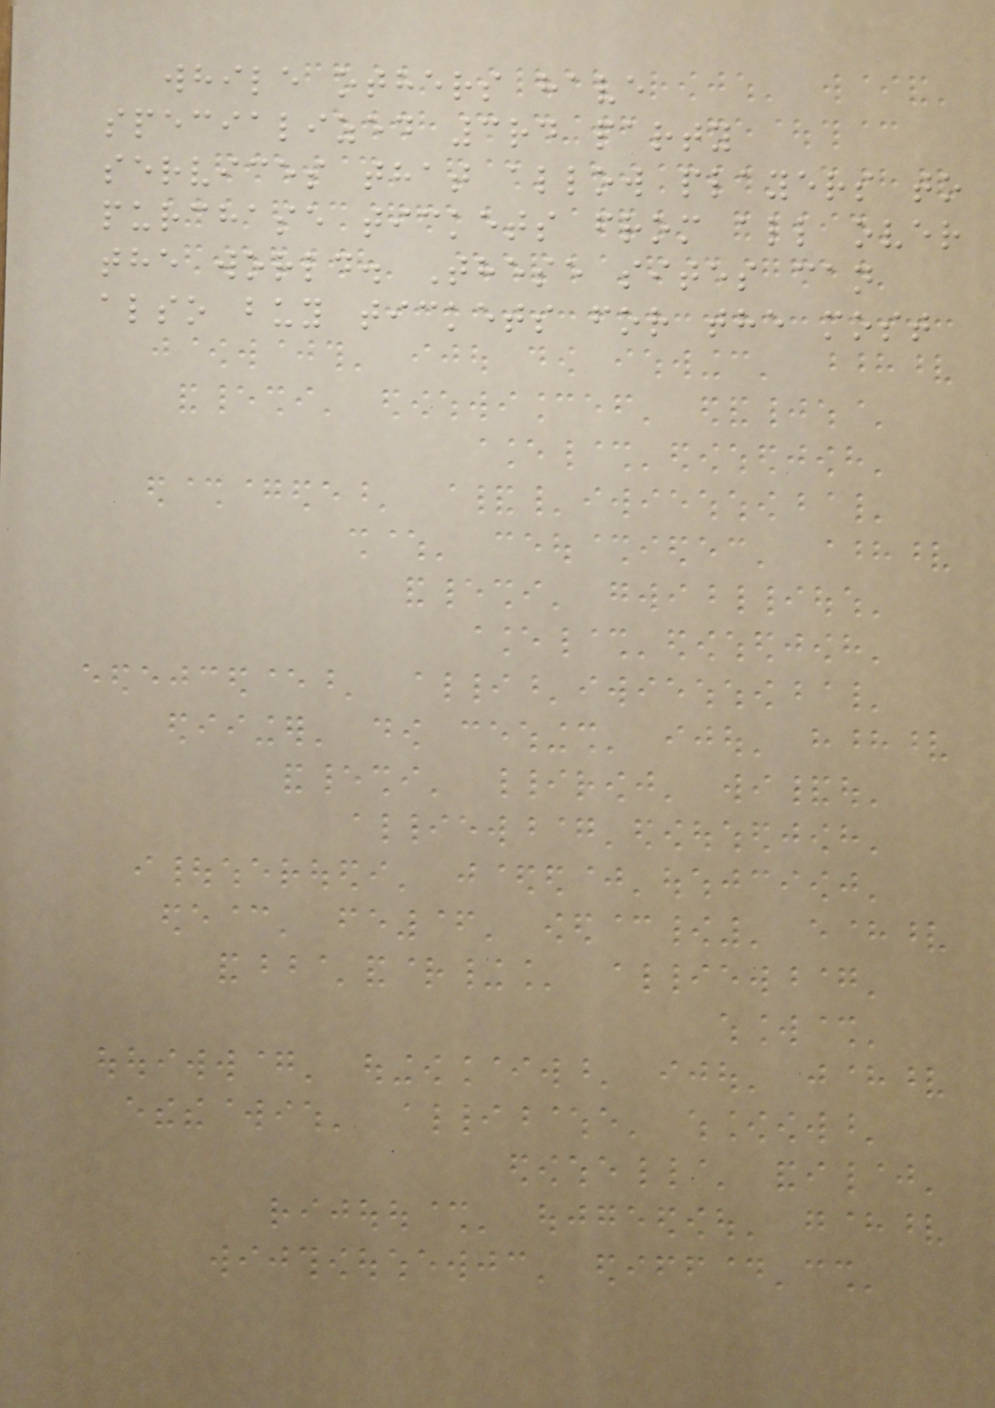while others have
specialized 3rd party
services that allow players to
purchase tickets from all over
the world. These sites can
also buy tickets for the most
